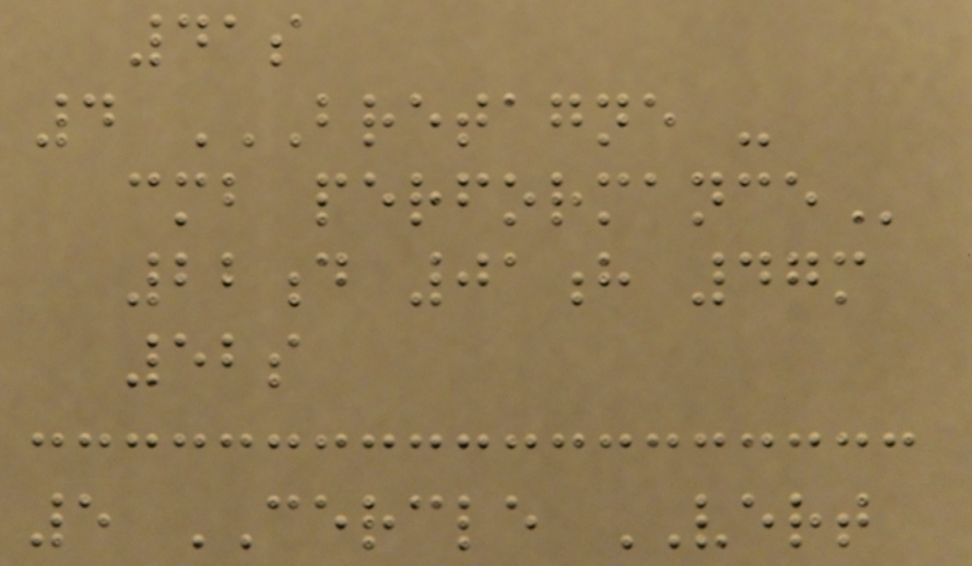41s
4 BRETAGNE -
CMB PERFORMANCE
22d 01h 47m
52s
5 CERCLE VERT
